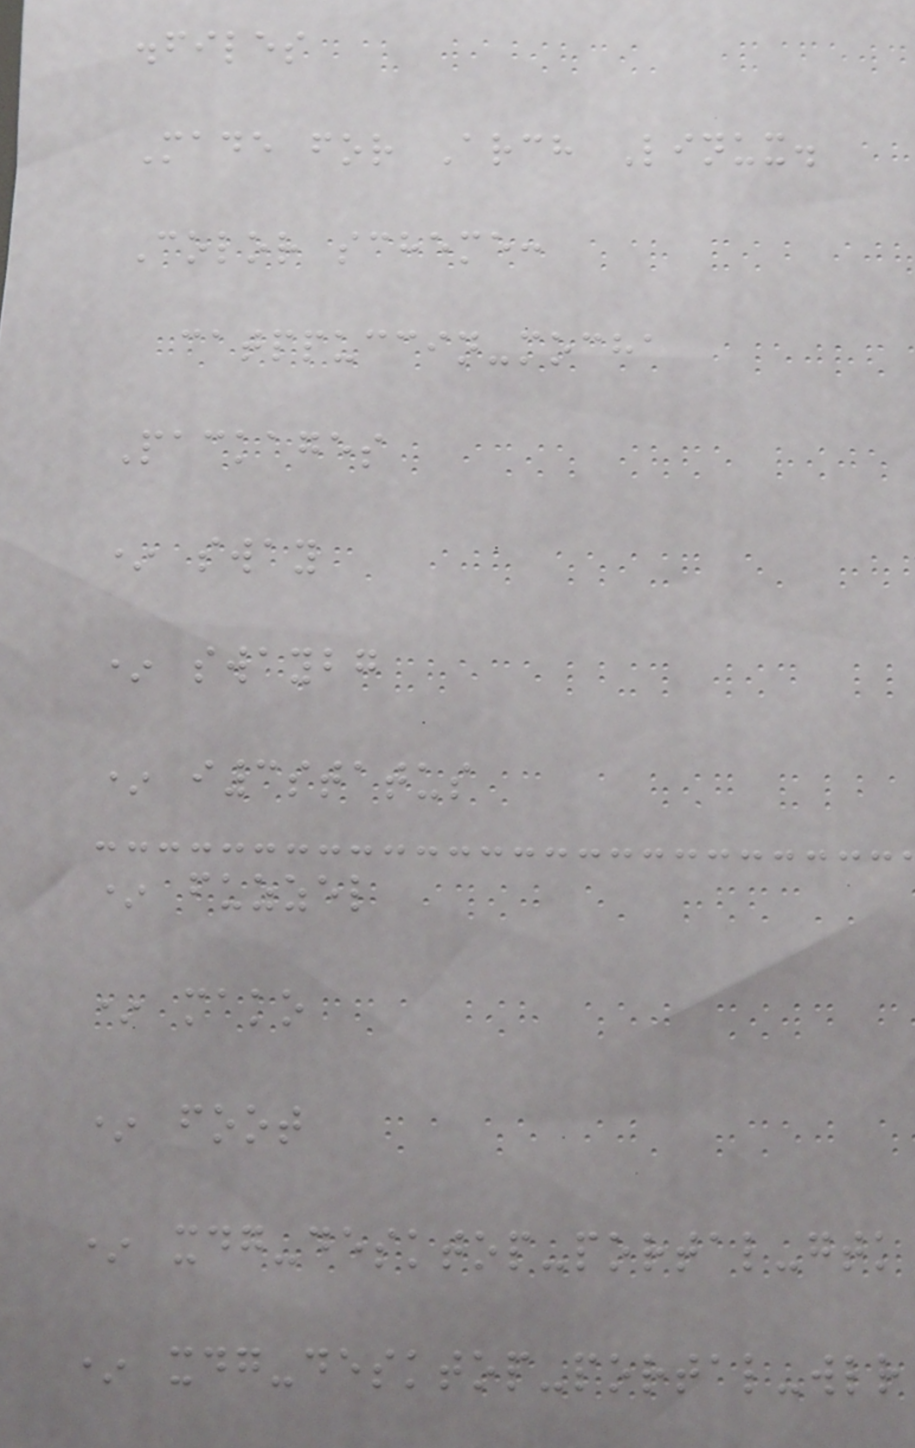.files
Made for Arch Linux.
Color scheme:
catppuccin-mocha
Packages
* sway
* swaybg
* i3status
* fuzzel
* mako
* foot
* xdg-desktop-portal-gtk
* xdg-desktop-portal-wlr
